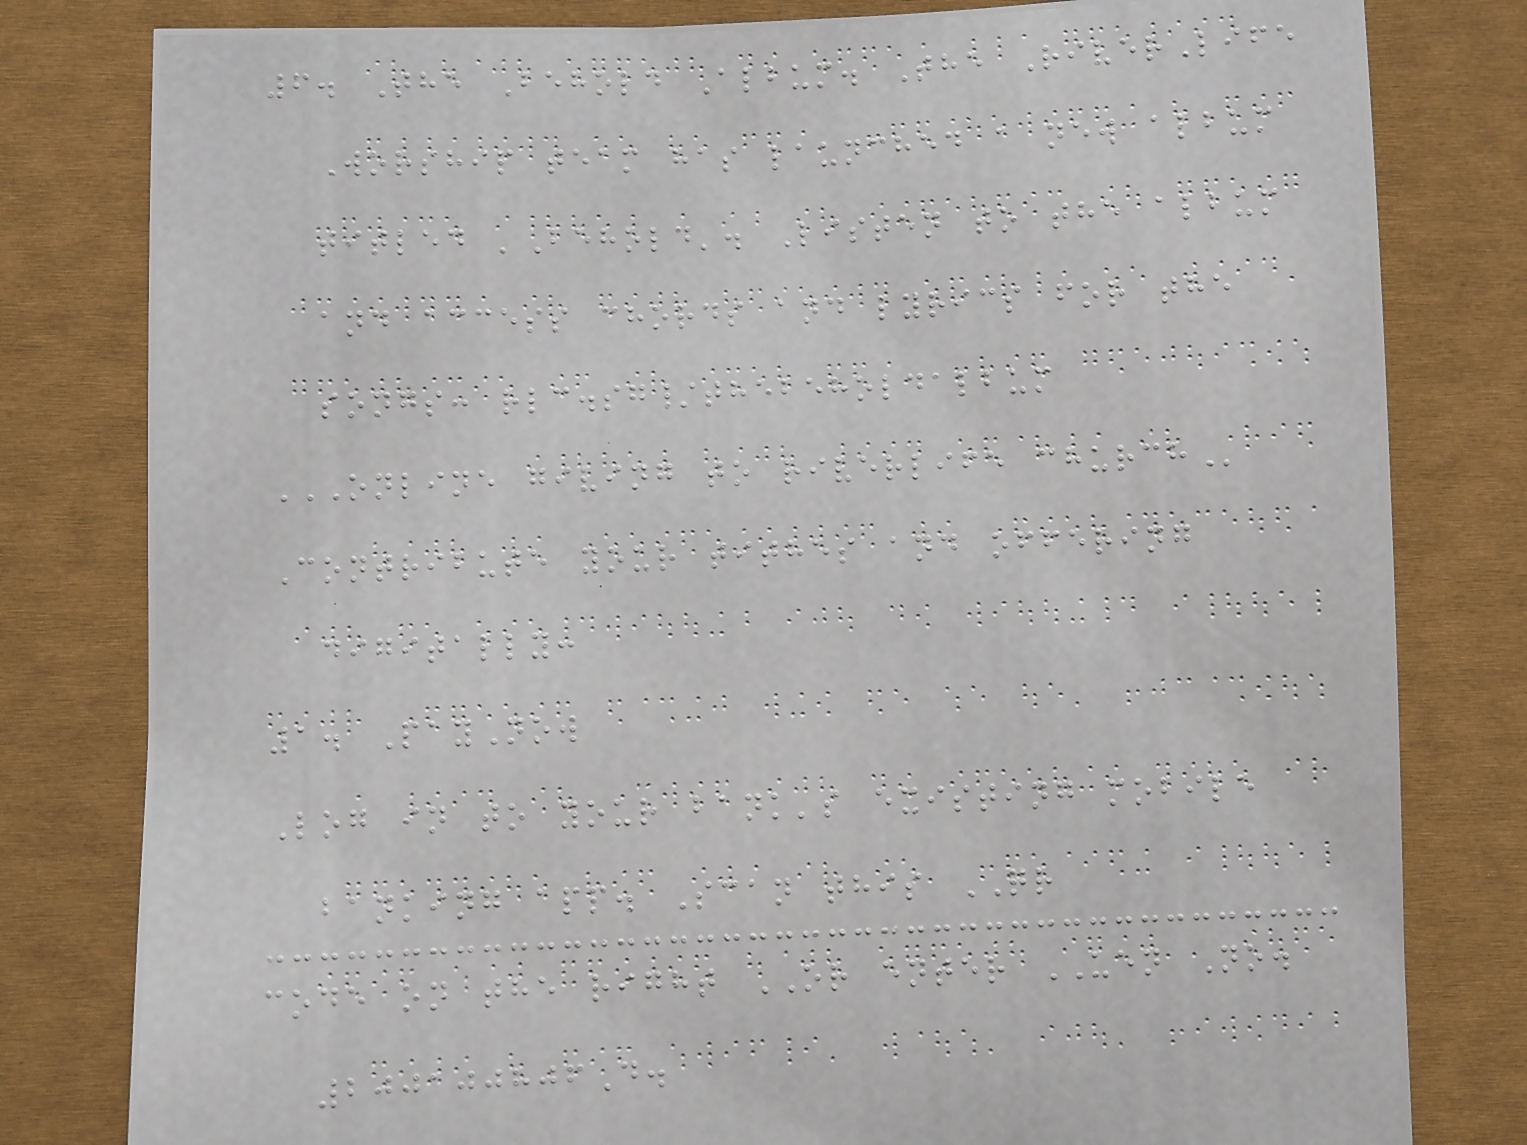6. The Behold Album. The RiverLife
Worship team has launched a new album
titled 'Behold'. Listen to the album
and access chords and lyrics for the
songs: rlc.sg/thebeholdalbum
ONLINE GIVING TO RIVERLIFE CHURCH
Contribute your tithes and offering
digitally:
1. PayNow
Log in to your bank's existing mobile
banking app. Scan this QR
code on the right OR enter UEN No.
200100806D.
